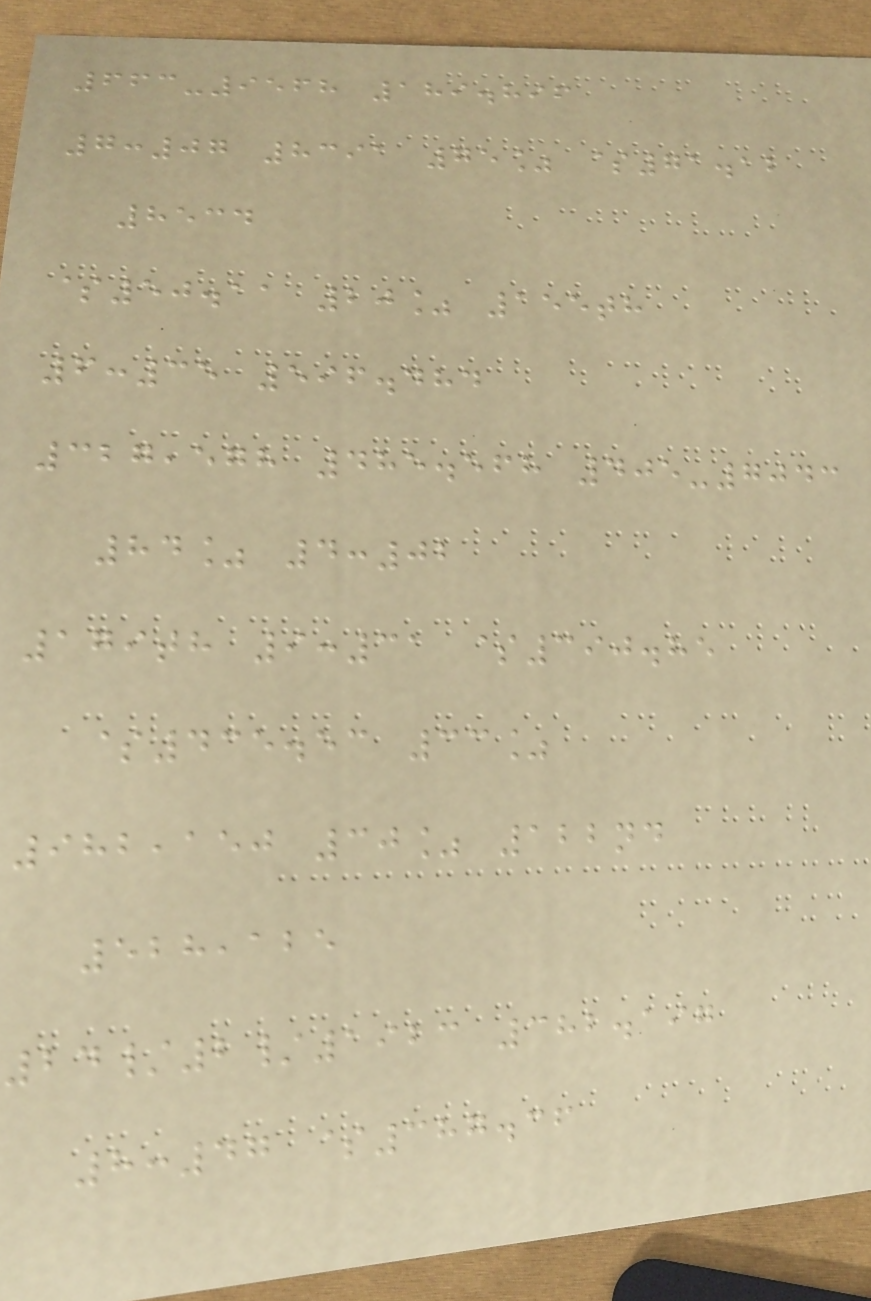663-9568 189.896
7:07 8391 75% $71.12
8534
$50.11 20% 155th
6:35 596.484
327,578 485.568 405-7043
84% 4:02
179th 9:31 $390.85
$435.53 33%
982,150 30% 122nd
528,125
24/2/1923 382.197
8:47 $387.36
